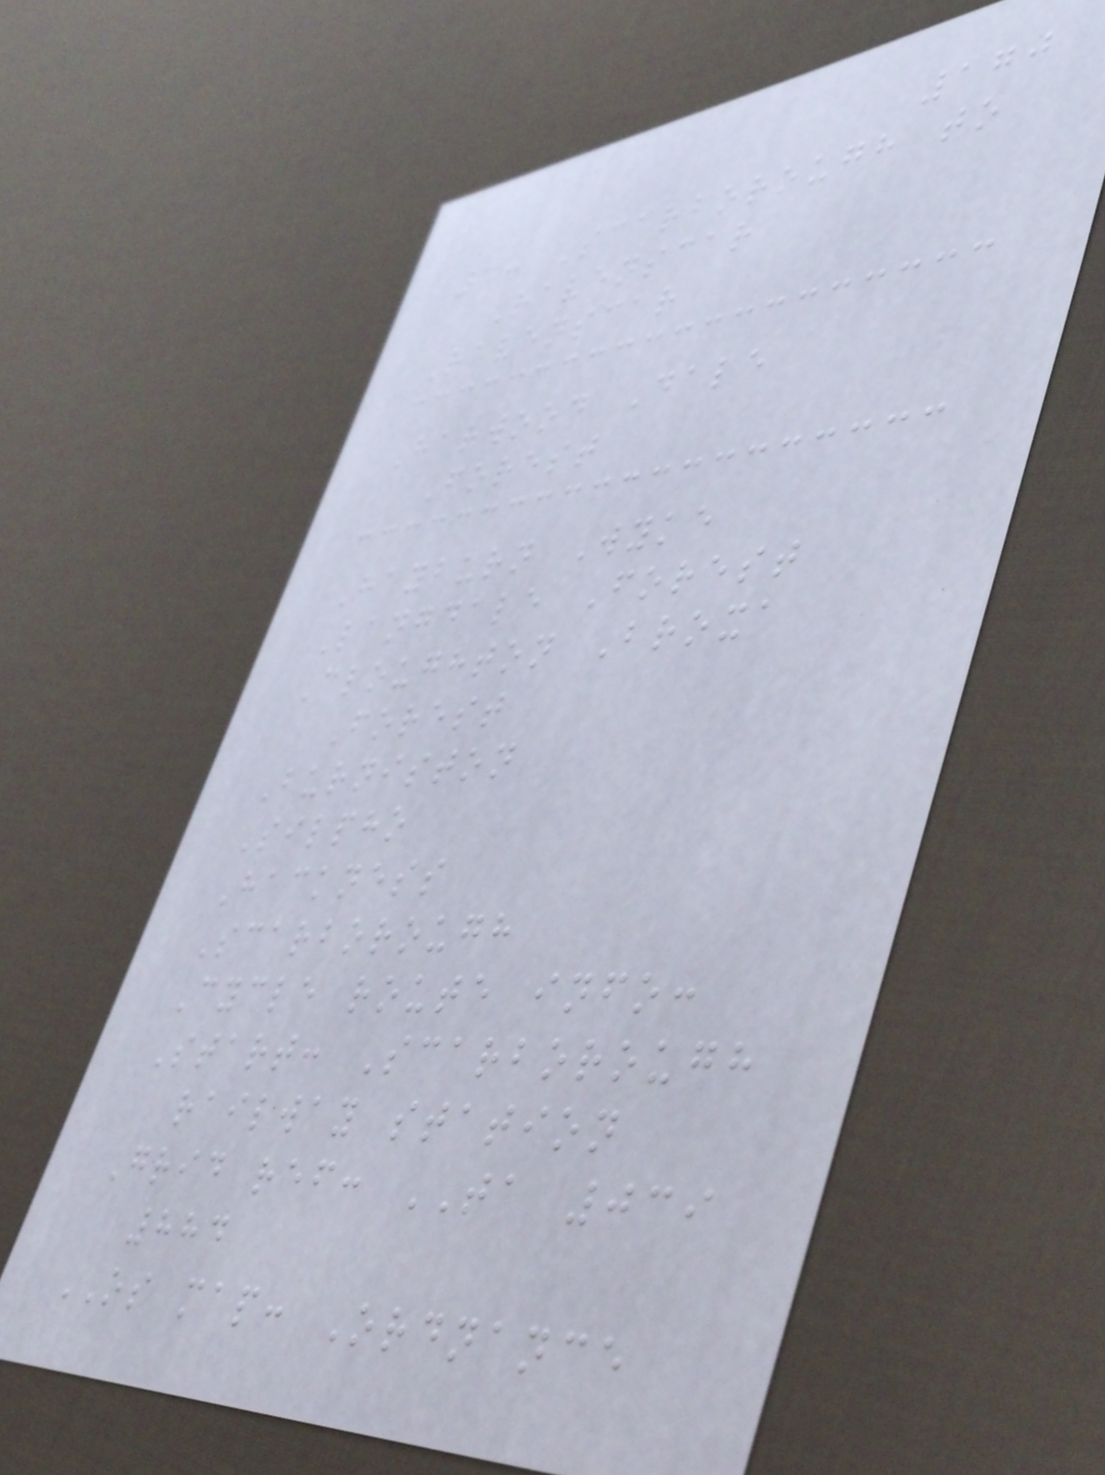170
1: Scarborough to
Ravenscar
Ravenscar
Harwood Dale
Forest
Hayburn Wyke
Langdale Forest
Cloughton Broxa
Forest
Burniston
Silpho
Hackness
Scarborough
Cycle route info:
Start: Scarborough
railway station
Grid ref: TA 039
884
OS map: Ordnance
